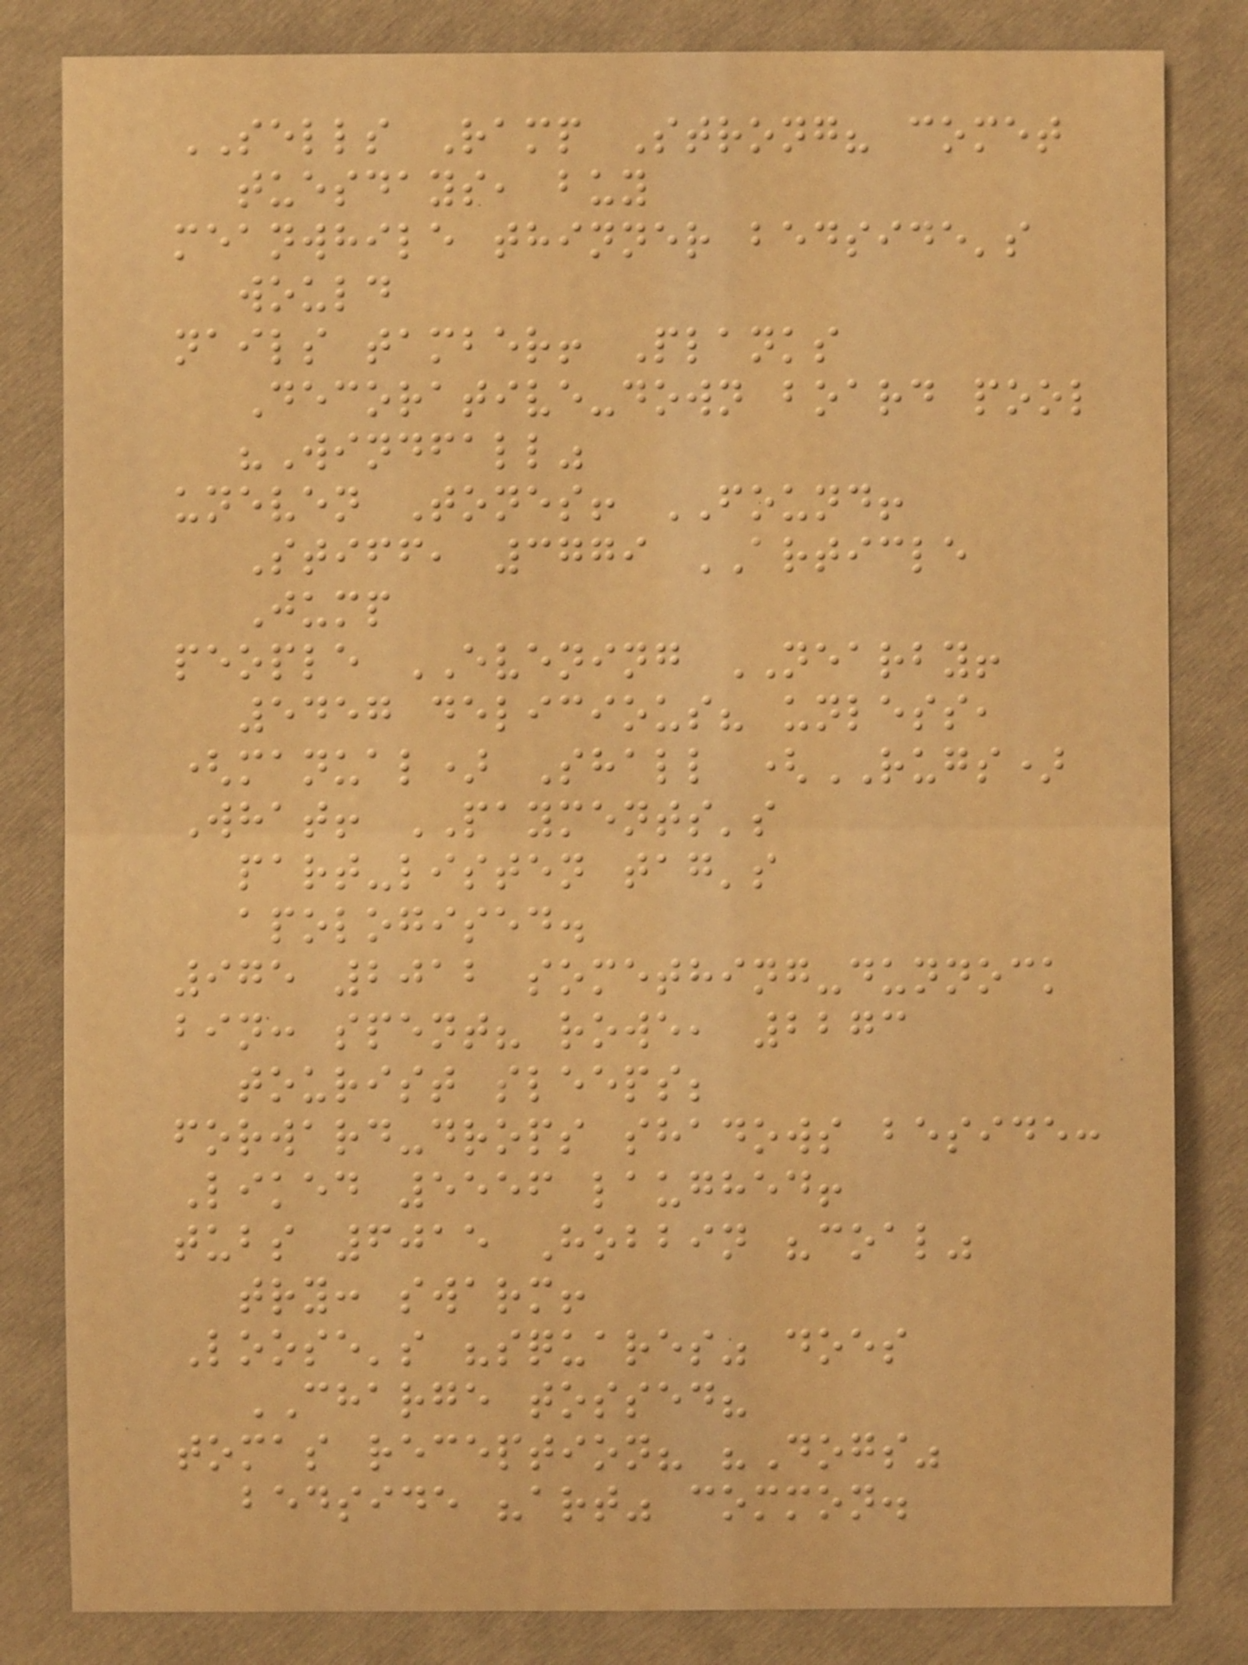SELLS Ramp Strong? comet
tuesdays, buy
meanwhile thinner bedside's
would
nails tamber! Planks
Decorative-down board pool
"Windfall"
uneven Tones! FOUND!
Stiff, 3779 ARTICLE
Jump
people EVENING NEARBY!
5457 delicious? unless,
(manual) Shall (RUGS)
What! PAYMENTS's
part-listen tag's
apologised.
975 2012 something-dunnock
bin: spent? rowe, 2273
tourist sleeps;
forward-drops shadows beside:
Liked 5556 laughed!
tubs 6015 Hobbin "coal"
try: swarm!
Loose's "squares" does
CHARGE tossed?
tomas reception? "Dogs"
bedside "art" common.
